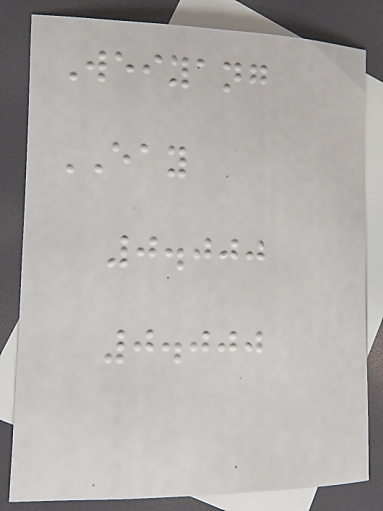Weiyang
EAY
0.000
0.000
